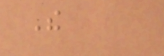The
